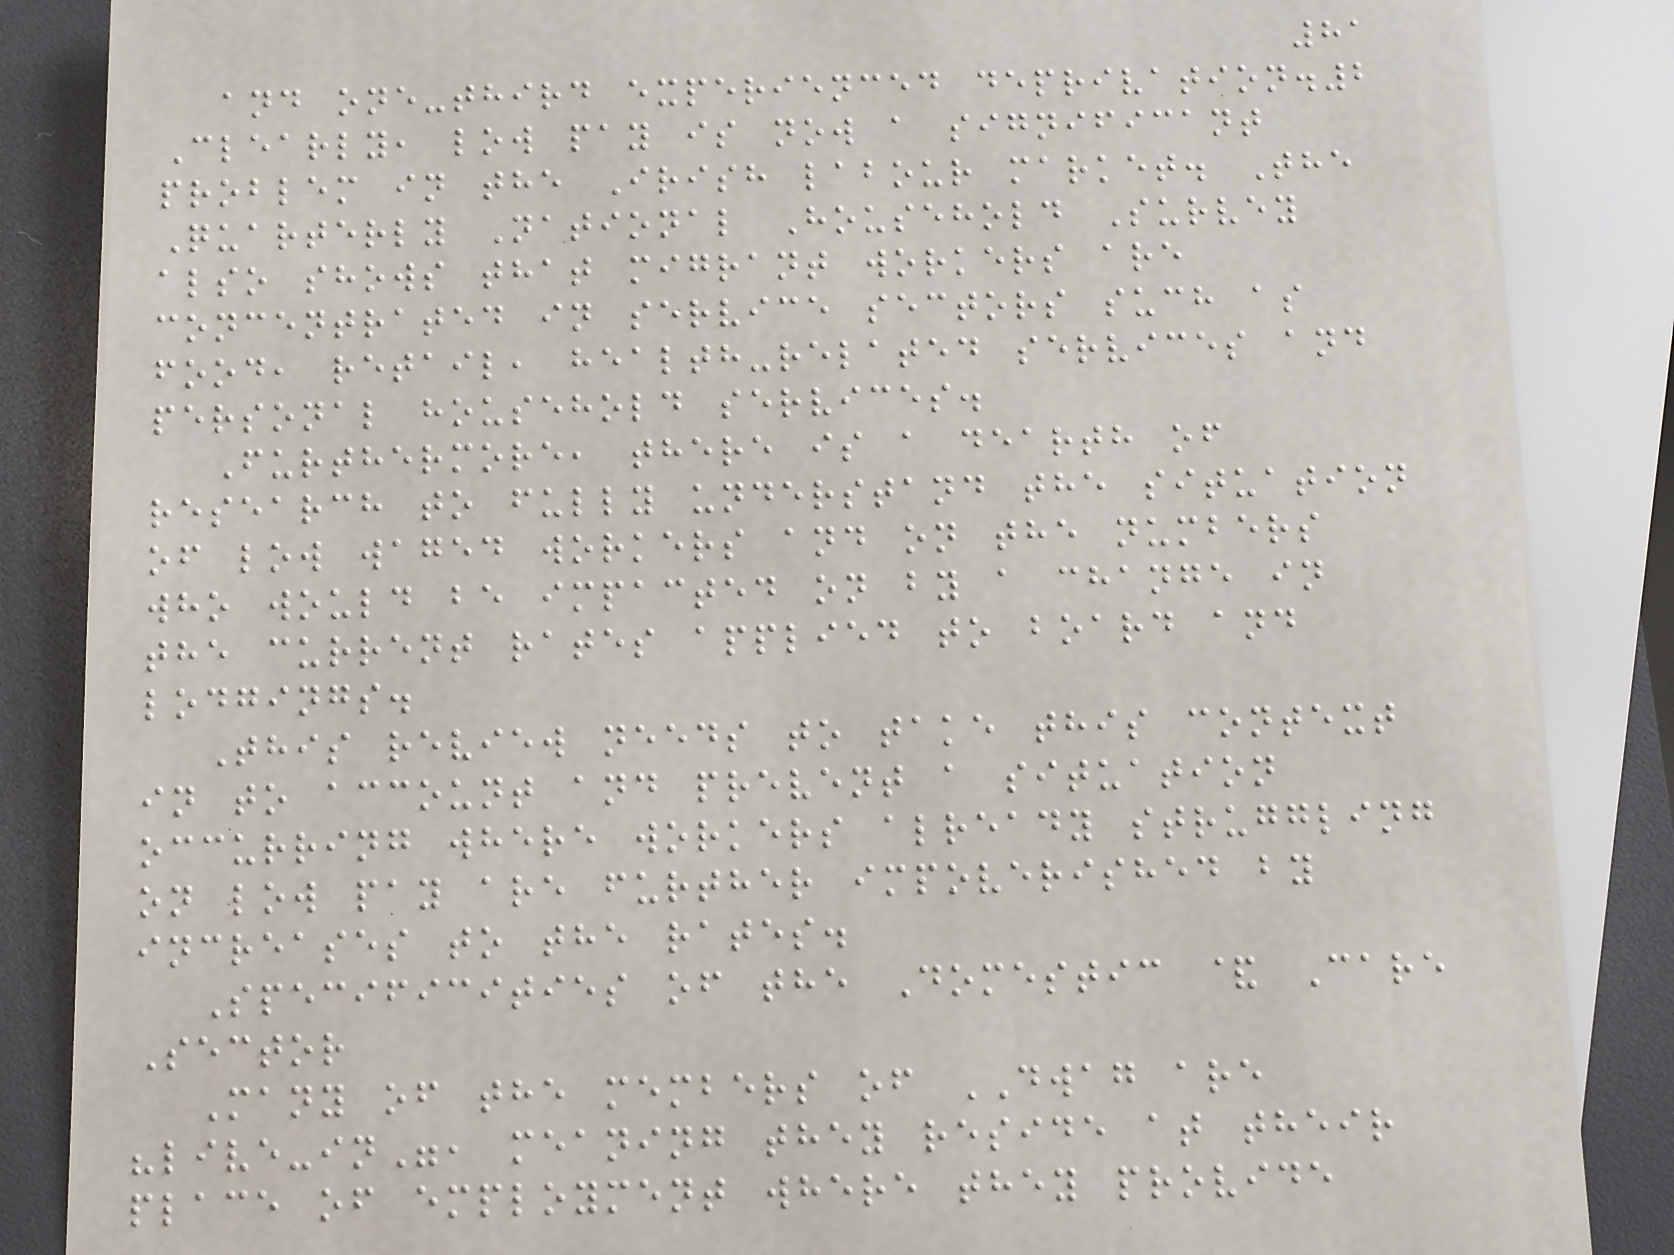81
and one-third experienced deprivation.2
Clearly, low pay is now a significant
problem in the Irish labour market. The
Quarterly National Household Survey
also shows that migrant workers are
concentrated in service sectors such as
food, retail, health-related services and
personal household services.
Furthermore, there is a dearth of
research to fully understand the situation
of low waged workers and on the numbers
who would be impacted on by a change in
the current rates applied to board and
lodgings.
This review needs to take this context
in to account and prevent a situation
occurring where workers already struggling
on low pay are further impoverished by
increases to the rates.
Specificities of the Domestic & Care
Sector
Many of the members of DWAG are
"live-in", meaning they reside at their
place of employment where they provide
